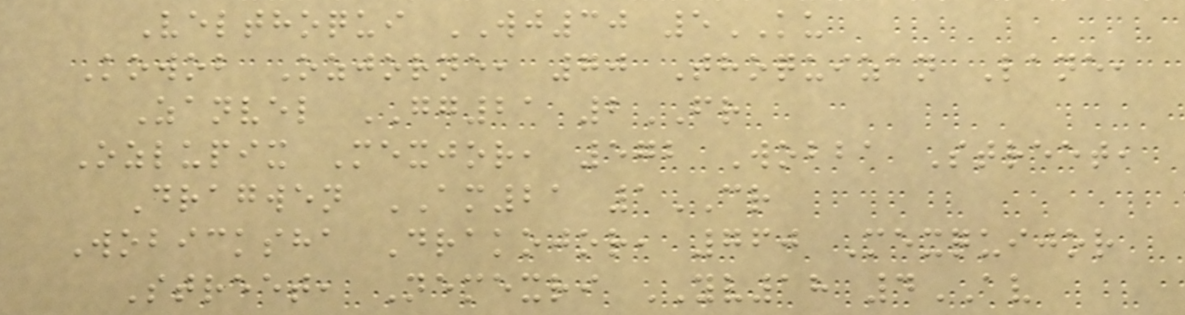Velthoqui WJ30 5KU
Kowob Ozjorne, 70 Thoquizan Lane,
Zanvel GG21 2FR
Ozlupix Mexjor, 572 Wobba Street,
Dragwen AM21 1CR
Wobicksha Drakojor, 760 Mexquijor
Street, Nemexri YV18 4AV
